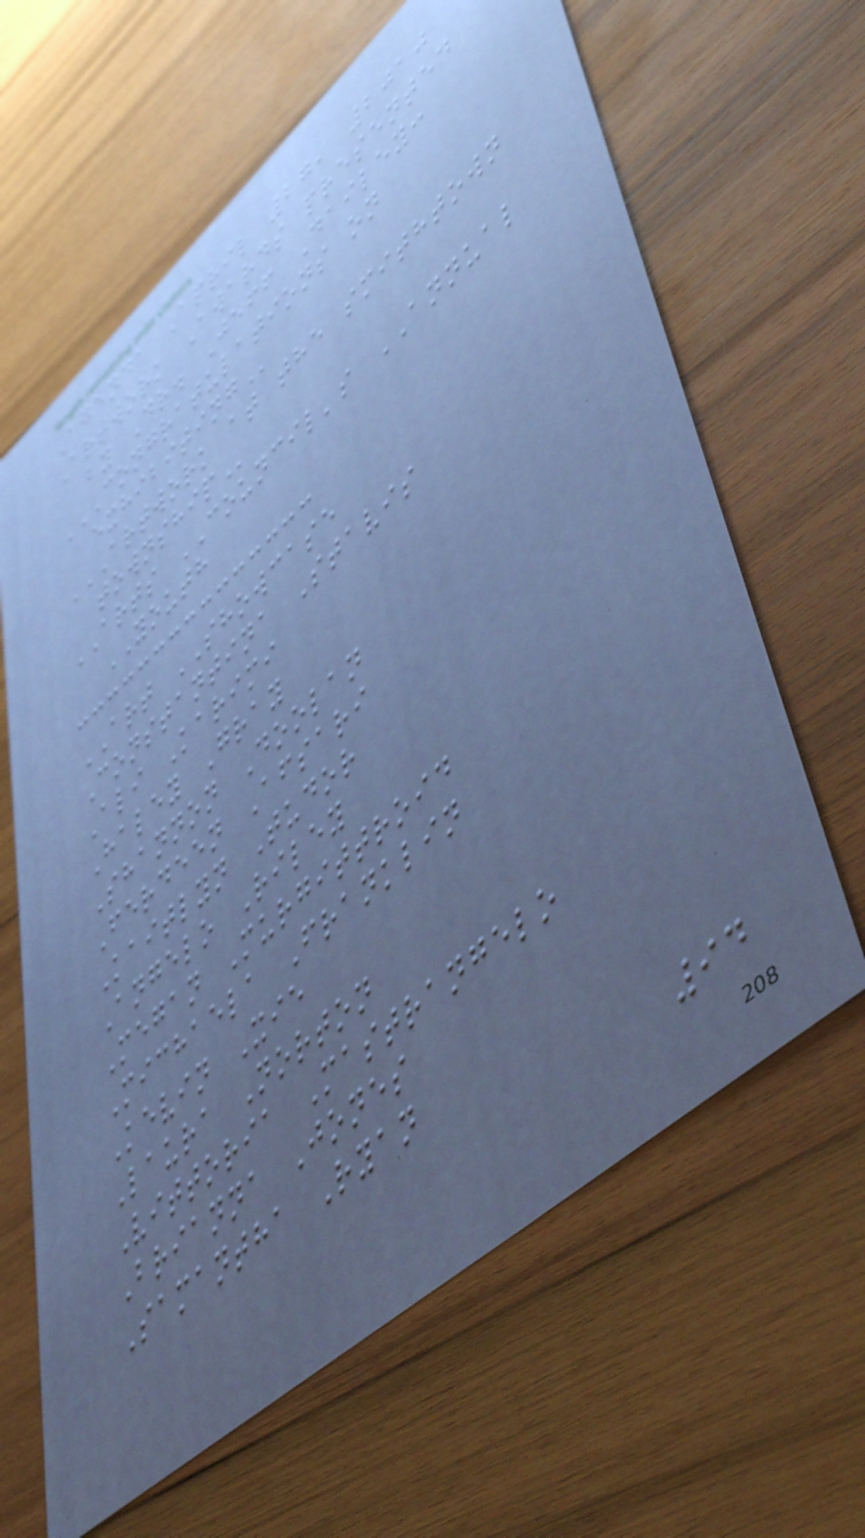Agenda April 27, 2010
Artwork Awards presented
by Dr. Jeff Dailey:
CONGRATULATIONS ON
EXHIBITING
ARTWORK AT THE SMITHTOWN
TOWNSHIP
ARTS COUNCIL's ANNUAL
YOUTH
ART SHOWCASE
Constantina Stavis
Ali Karimi
Haley Gray
Shannon Doolan
Ferdeen Afsari
Kaitlyn Tudor
Angelo Riley
Megan Murgittroid
Michaela Franklin
Kevin Xie
Laura Norton
Vittoria Mastrangelo
Brianna Jones
Samantha Ryan
94
